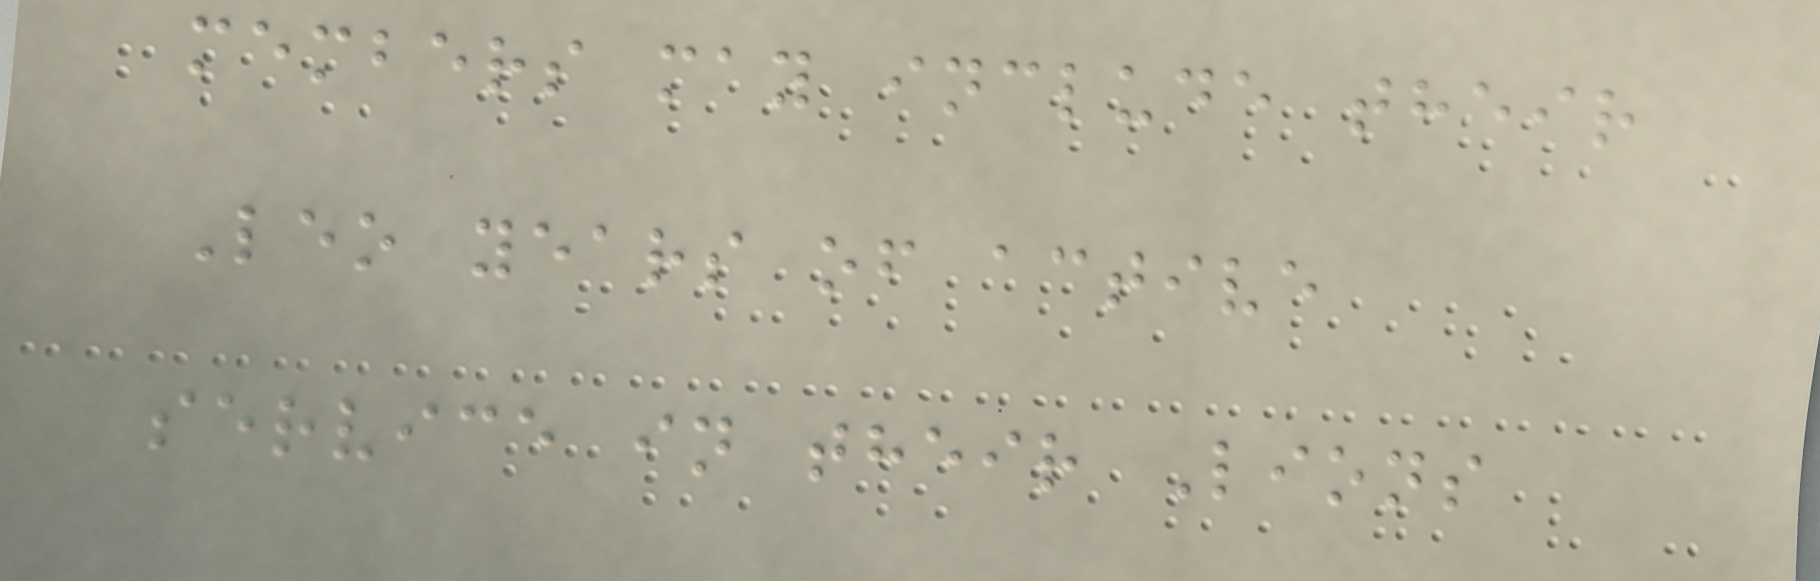members may include their
Leo years of active
service in their Lions
